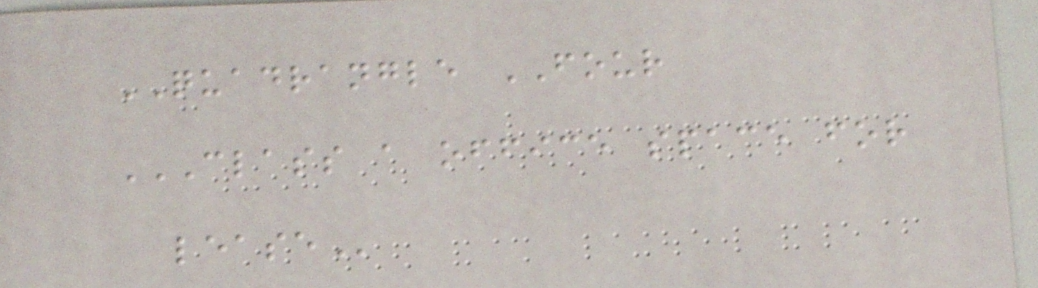QUADRANGLE FOUR
CLASS A OFFICE SPACE FOR
LEASE
